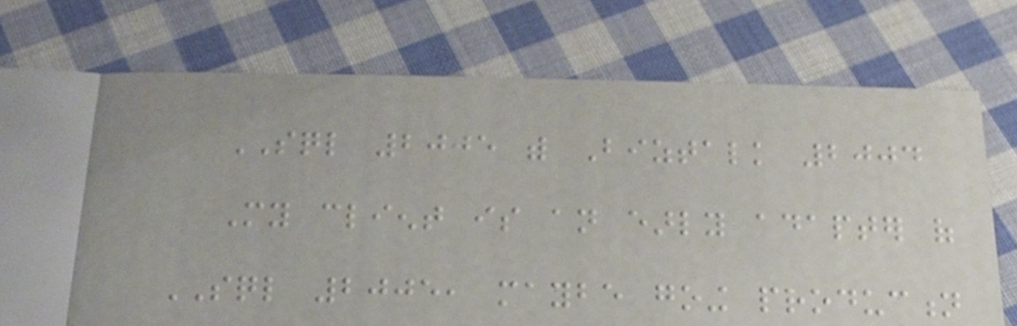SQL 2005 with Biztalk 2004
My client is an early adapter of
SQL 2005, maybe going production
